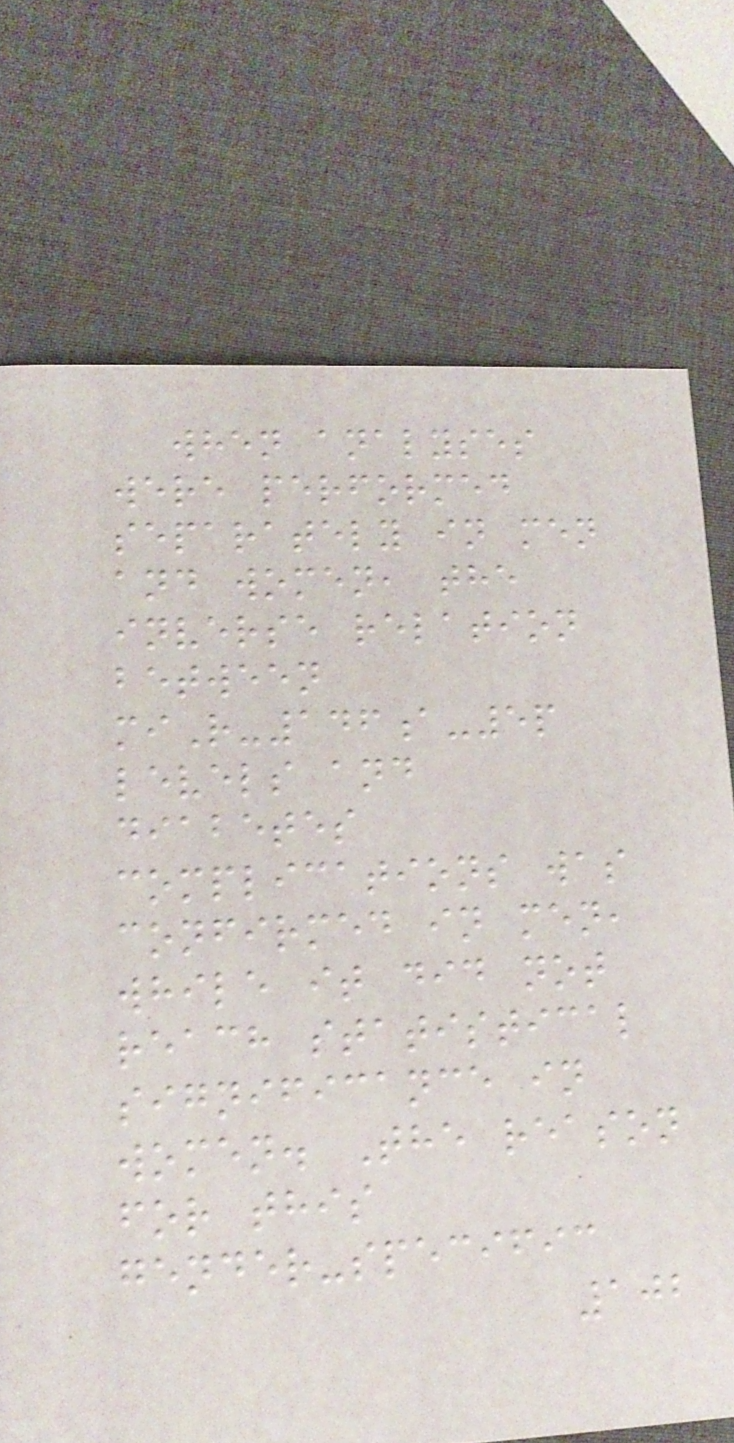when analyses
were performed
separately in men
and women, the
inverse relation
between
miR-146a-5p
levels and
diabetes
complications was
confirmed in men,
while it did not
reach statistical
significance in
women. The reason
for this
gender-specific
102
